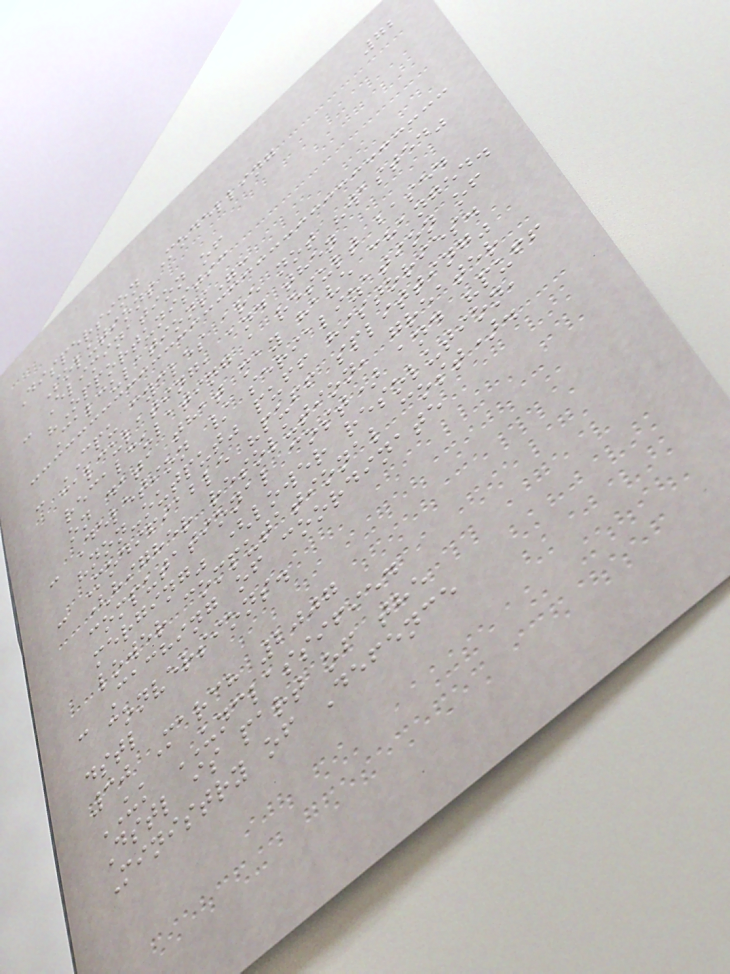72
Dispersion Modelling
Solutions
- Elimination of
"Opportunistic
Calculations":
- CPU cycles are not "wasted"
calculating, and then
recalculating a result based
on data that may have changed.
- Deletion / serialization of
"non-output" puff histories.
- Modifiable "puff splitting"
(higher resolution, greater
computational cost) and "puff
merging" (lower resolution,
lower computational cost).
- Caching of coordinate
conversions.
dstl
30 March 2007
UK UNCLASSIFIED
Dstl is part of the
Ministry of Defence
